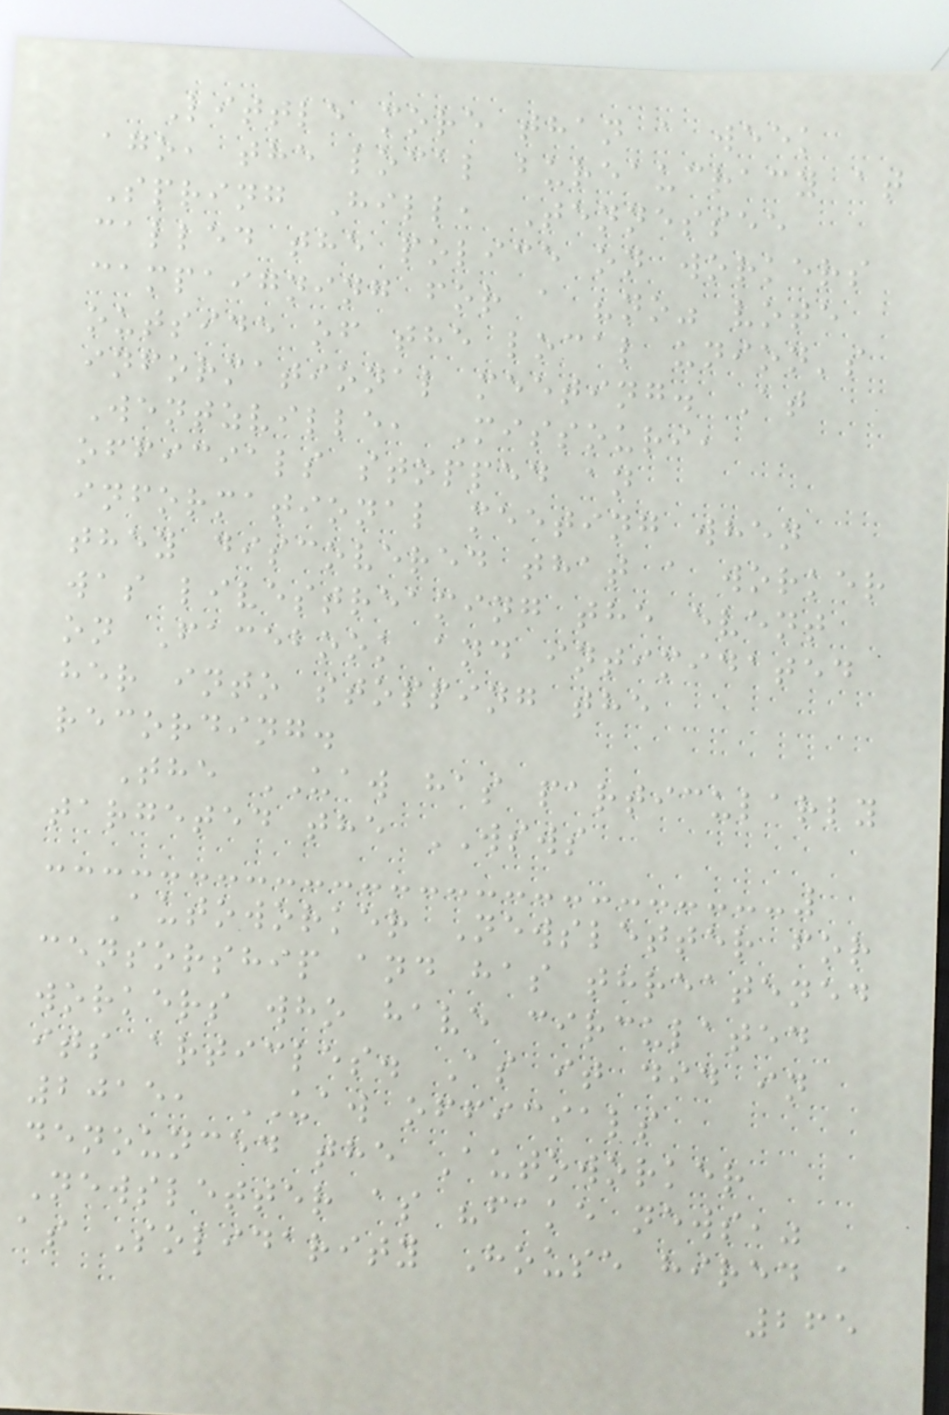Little more than a week
ago, the local bureaucracy at
Spring Hill, Tennessee
called the police on workers
campaigning for a "no" vote
outside of the local union's
informational meeting. At
Wentzville, Missouri,
officials stopped an
informational meeting when
they discovered that a worker
was livestreaming the event
on Facebook and intimidated
her into stopping the
recording.
The UAW has particularly
targeted the WSWS
Autoworker Newsletter for
censorship and has threatened
workers who have circulated
its articles. As it did in
2015, UAW officials
denounced the Autoworker
Newsletter as "fake news,"
as Solidarity House hired a
265
